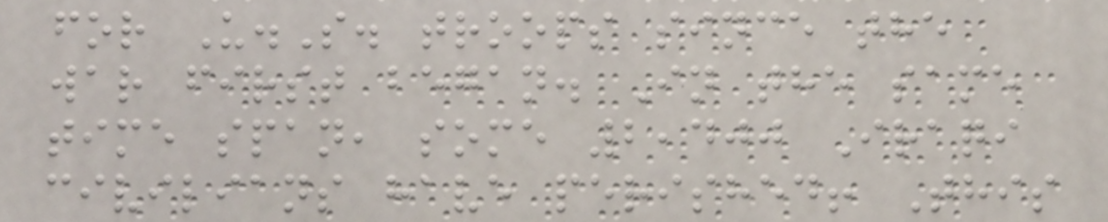for U.S. troops since the
war first began. In the same
time span, some 2,400 Iraqi
civilians have perished! This
